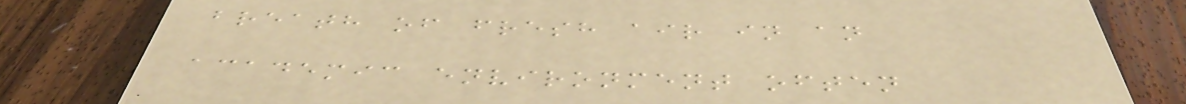breath of fresh air in an
academic environment often
